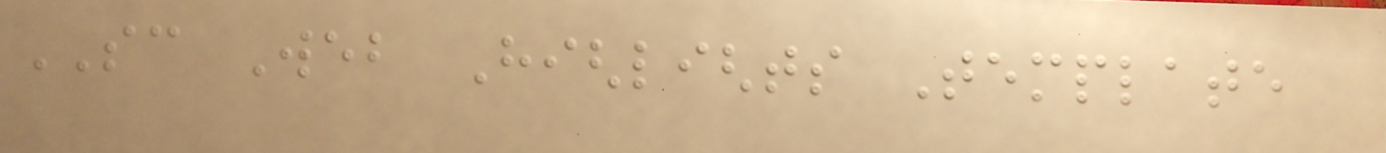SC Web Highlights Template
